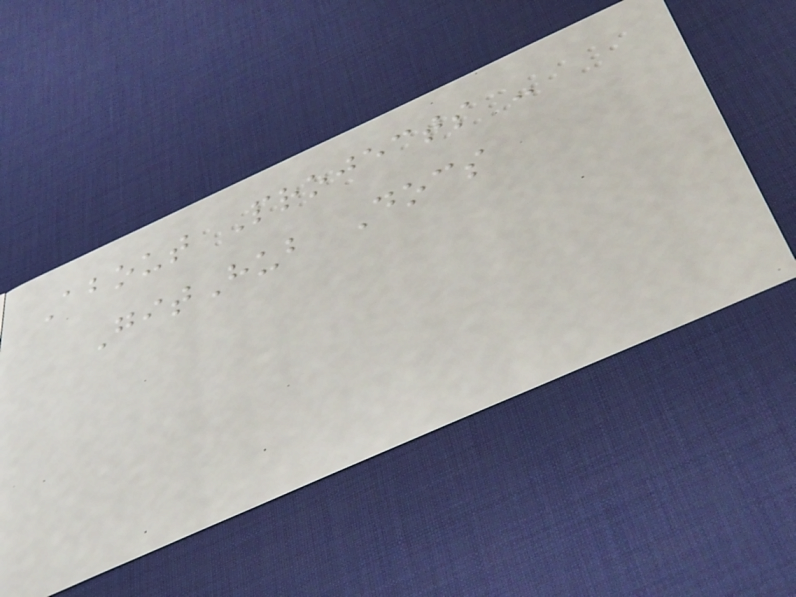About Projects -
GitHub Docs
